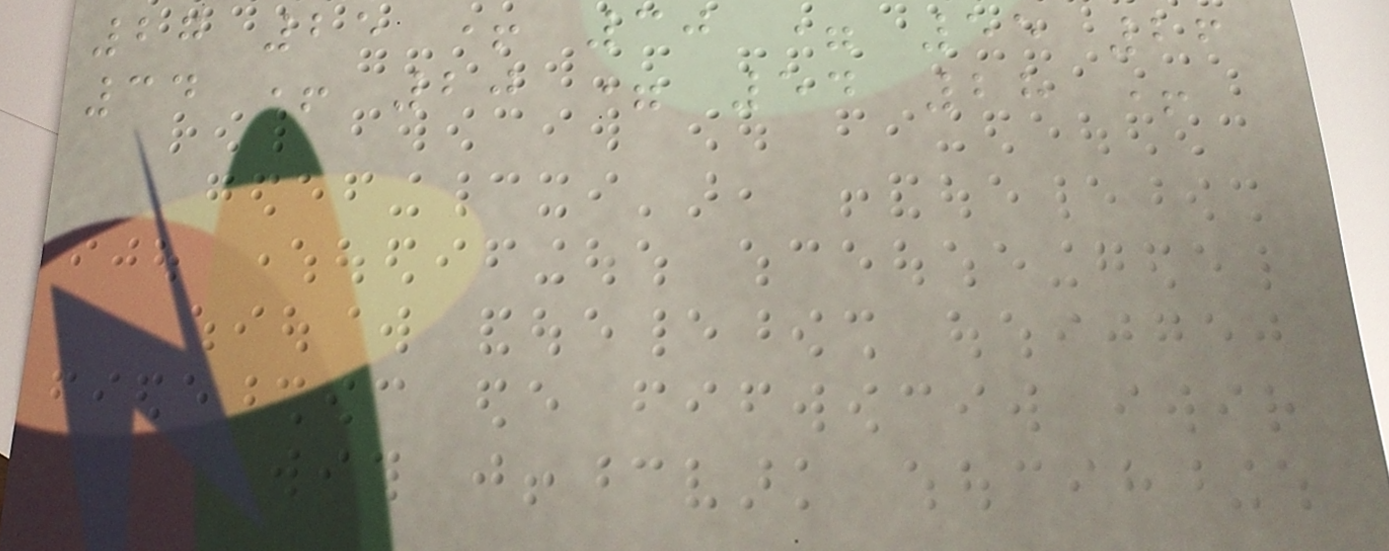27 25 + 30 = 55 26
34 + 20 = 54 28 +
